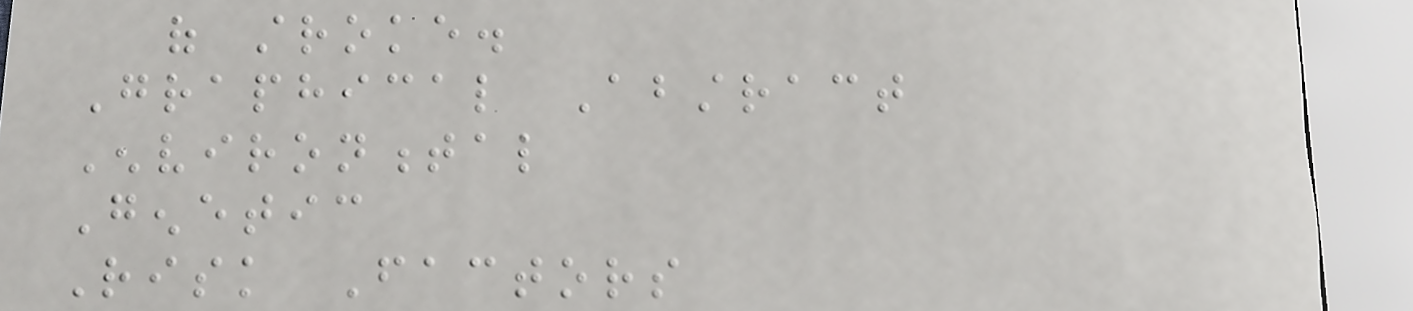of stroke.
Graphical Abstract
Environmental
Genetic
Risk Factors
